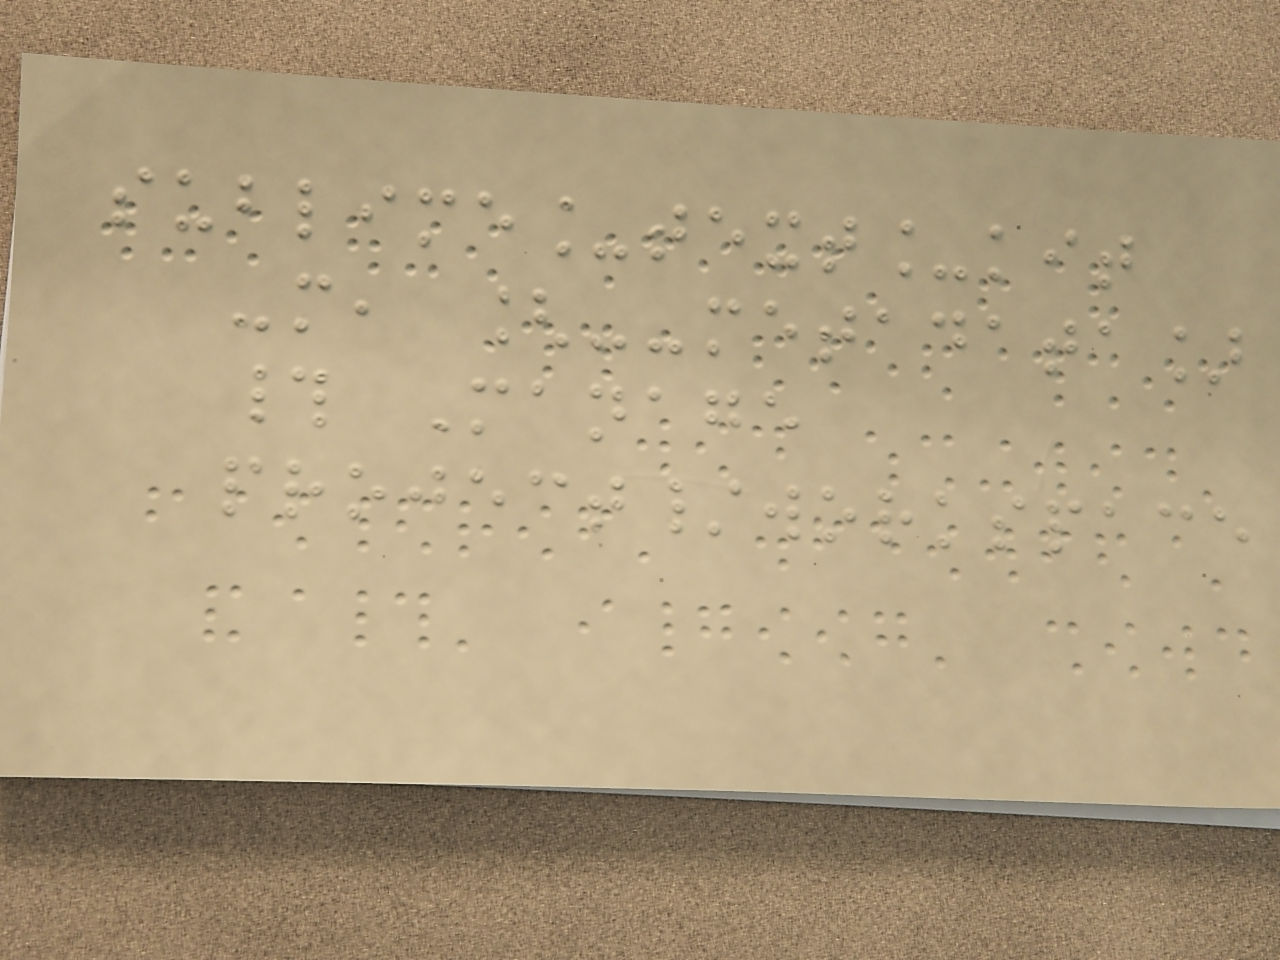sublime_text_kit
-m, [--metadata]
# Manage
project/workspace
